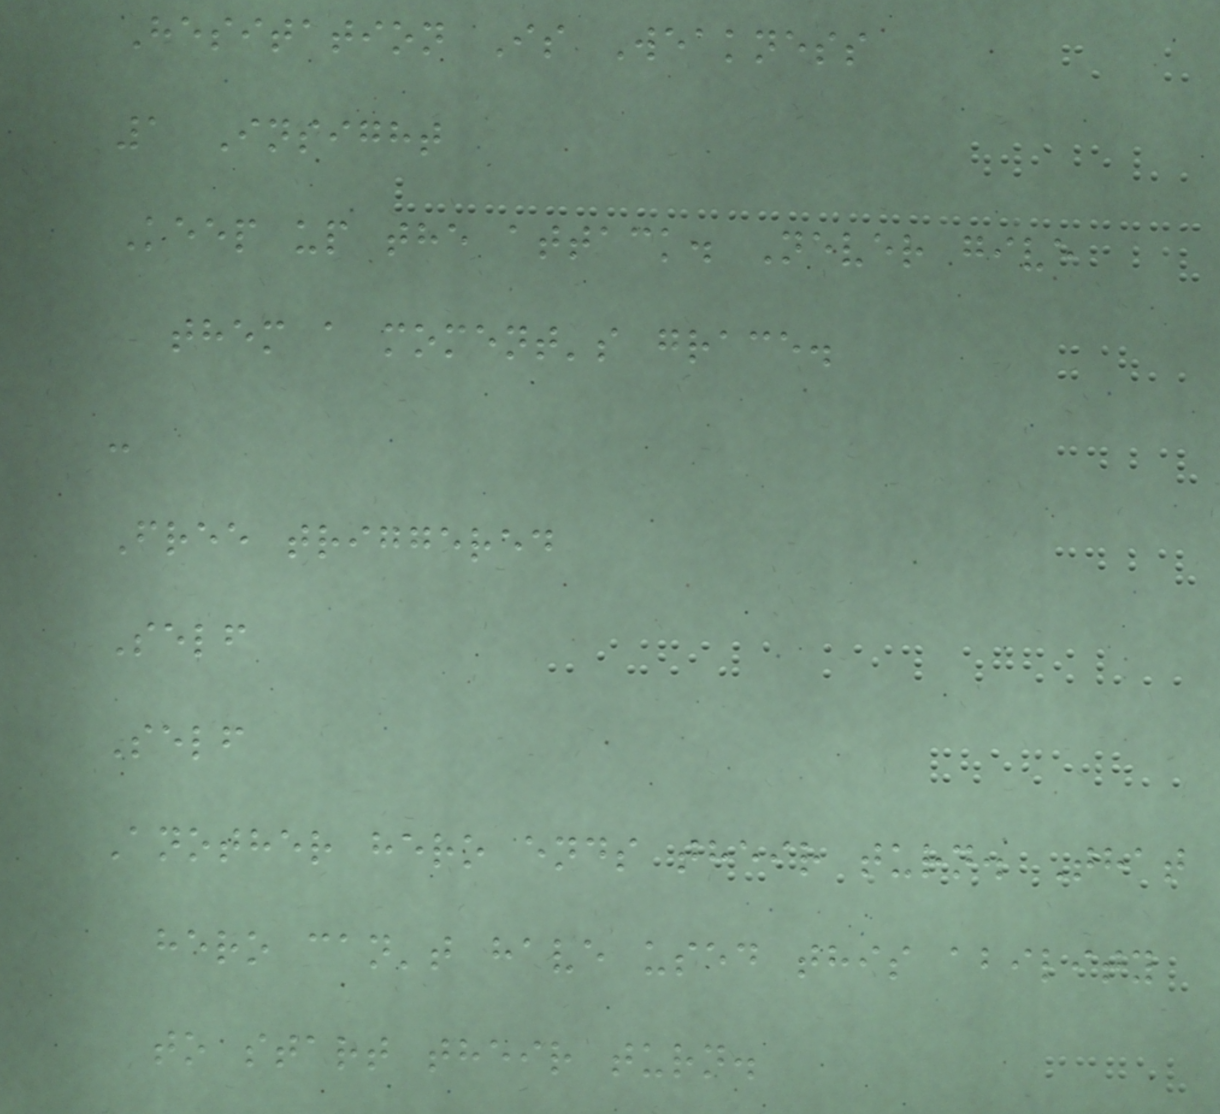Hesitation Is Weakness
1 Insight
Keep up the attack. Never give
them a moment's grace.
-
Free triggered
Self
Self
Another hero ends their turn. That
hero can't have used this ability
to start their turn.
